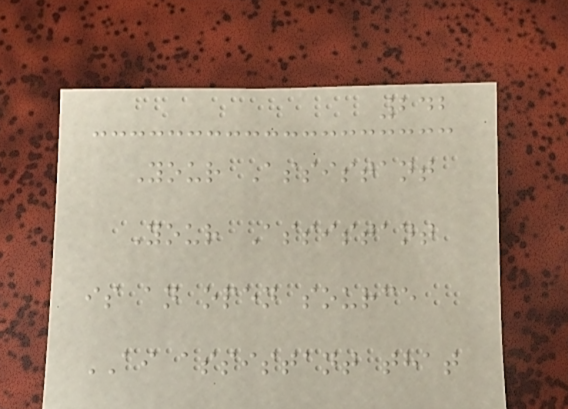242
Your Assistant
Your Assistant
is an open source
AI assistant that
